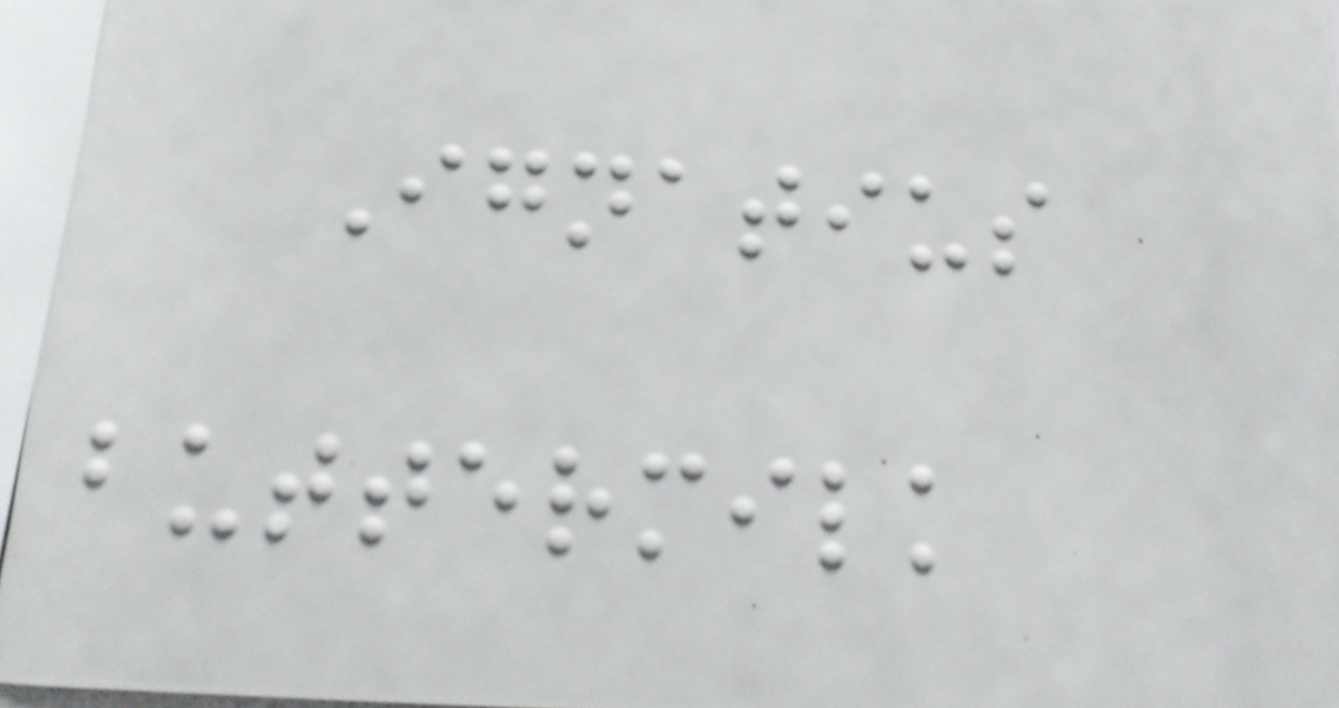Ignatius
buttermilk
